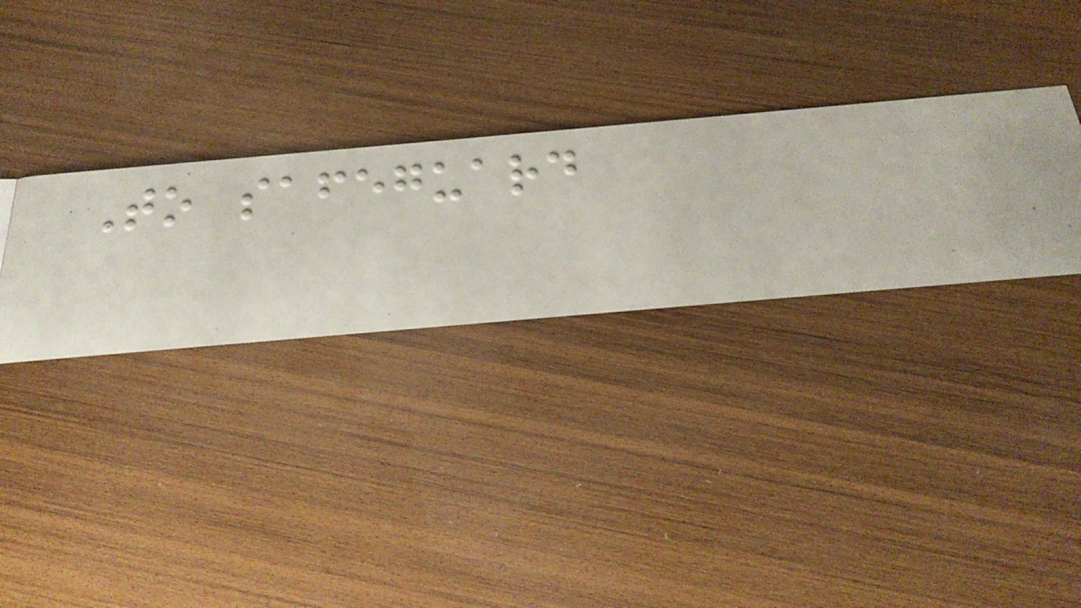To safeguard
